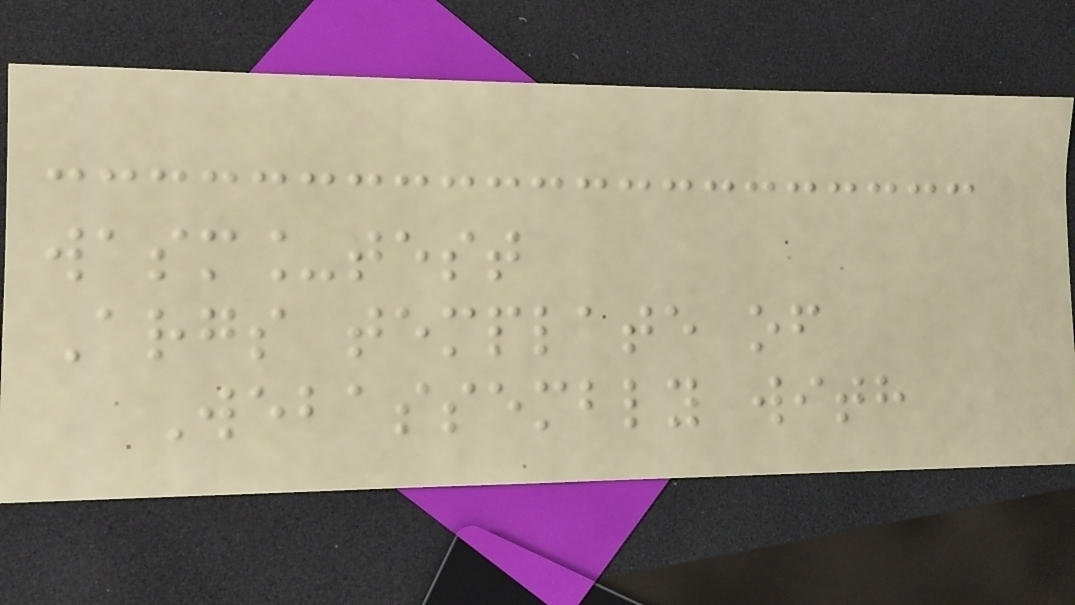wasm_test
Args template of
Webassembly with
